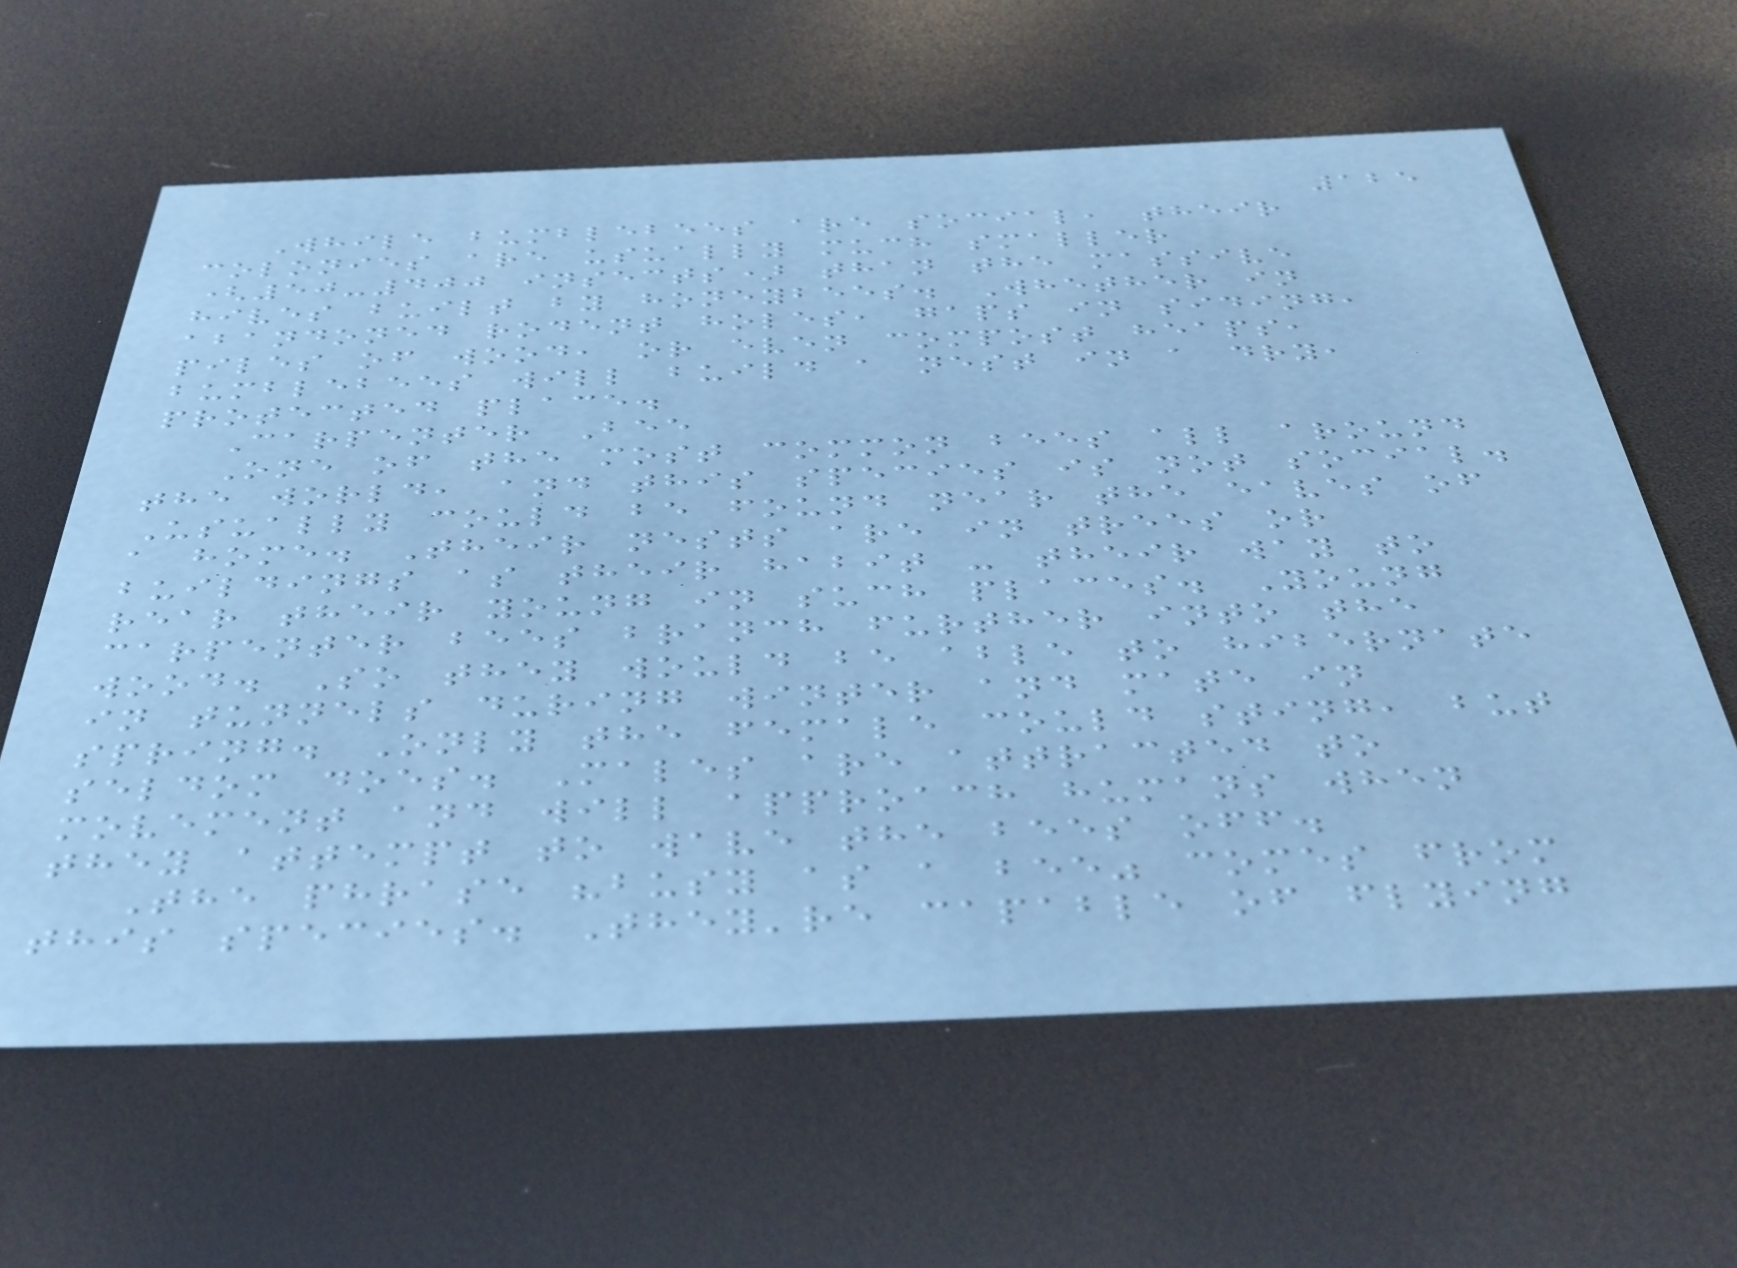125
While bumblebees are social, their
colonies are usually much smaller
(50-400 insects) than the massive
hives built by honeybees. Whether in
abandoned rodent holes, gaps in siding,
piles of wood, or even compost heaps,
bumblebees will build a nest in a dry,
protected place.
Carpenter Bee
One of the most common bees all around
the world, and this species is not social.
Usually could be found near the eaves of
a home. Their nests are in trees or
buildings as their habit - their way to
rear their young in such places. Young
carpenter bees branch further into the
wood. So they would be able to hibernate
in tunnels during winter and mate in
spring. Only the female could sting, but
seldom does. Males are attracted to
movement and will approach humans when
they attempt to wave the bees off.
The phrase "busy as a bee" comes from
this species. They're capable of flying
